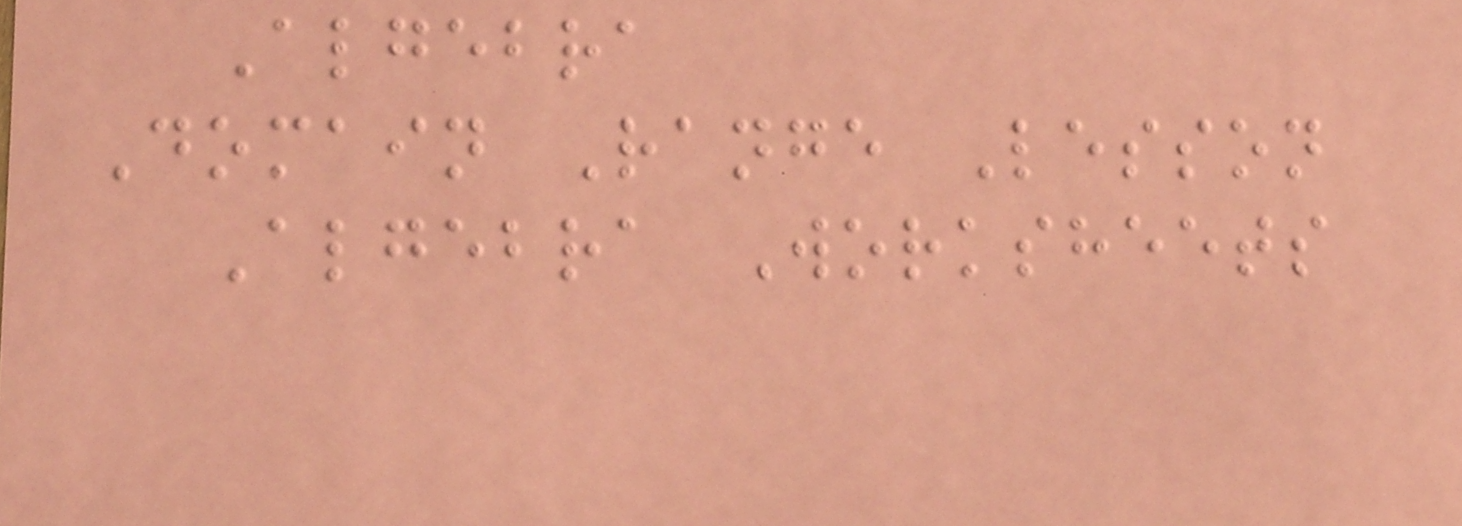Algebra
Domain Range Lesson
Algebra Worksheets
